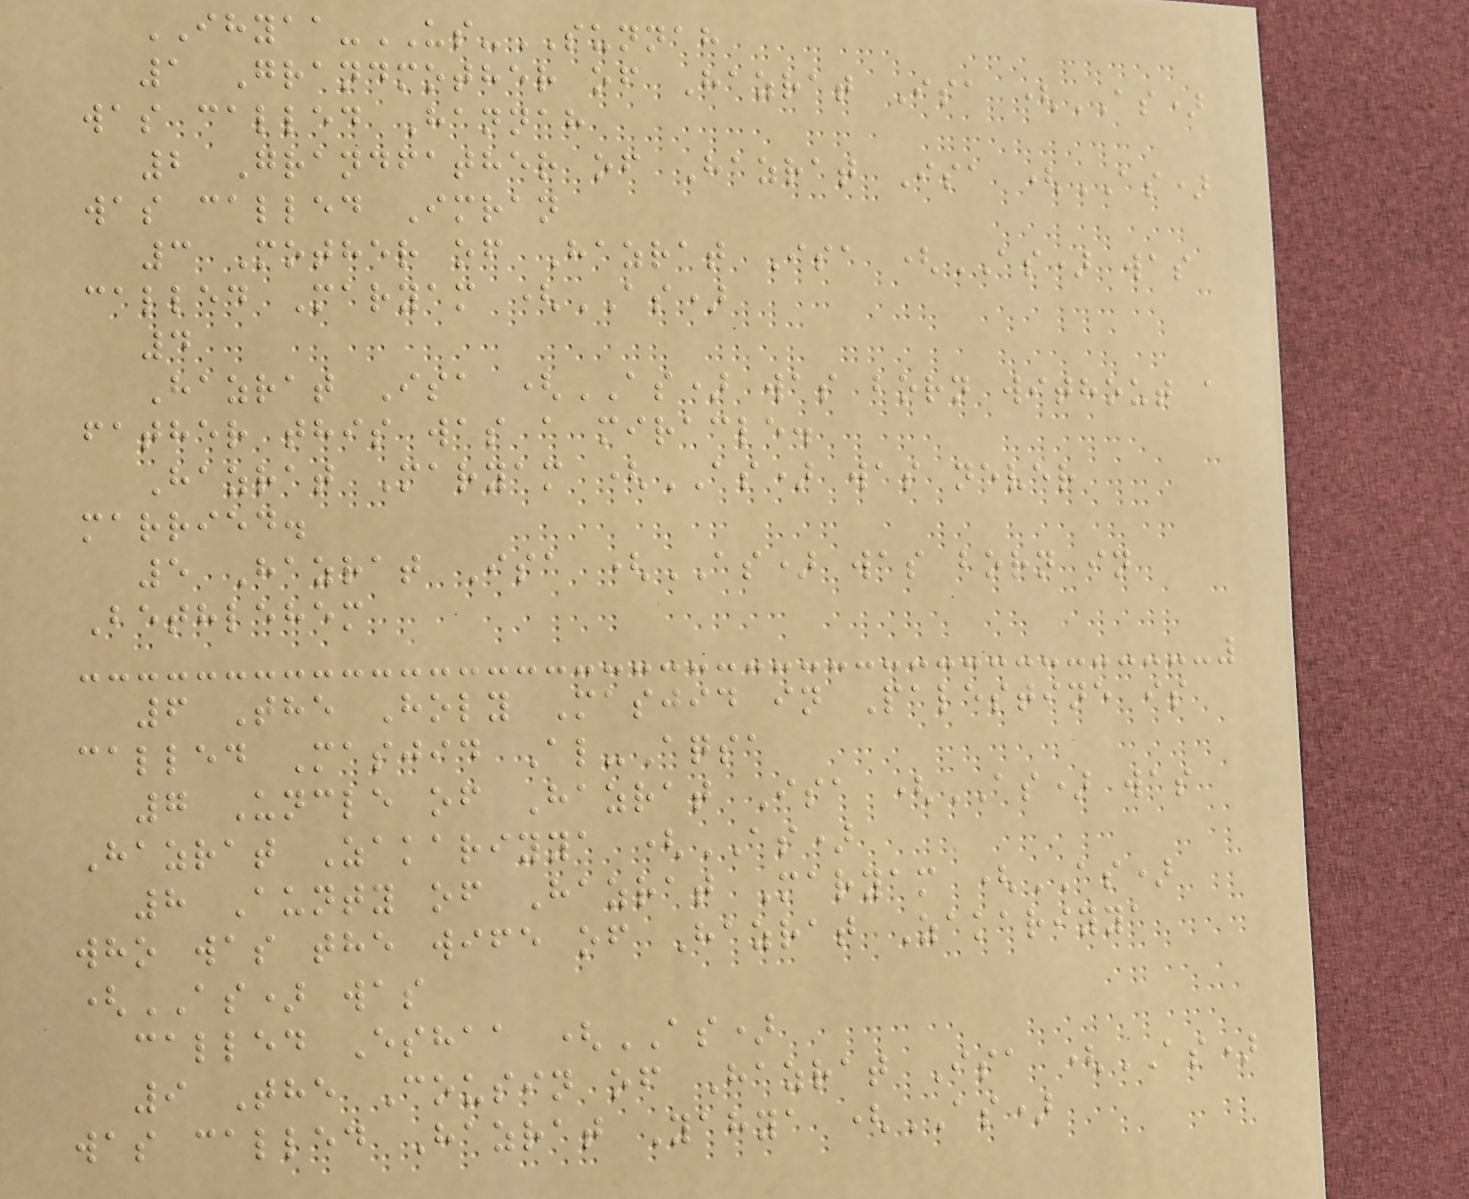IHYAA-US-SUNNAH
1 Grandmother of Hazrat Isa (AS)
was called Hannah
2 Grandfather of Hazrat Isa (AS)
was called Imran
3 Mother of Hazrat Isa (AS) was
called Maryam (AS)
4
Hazrat Isa (AS) was born without a
father this was a miracle.
Hazrat Maryam (AS) was never
married.
5 Hazrat Isa (AS) was born in
Bethlehem
6 The Holy Masjid in Palestine is
called Masjid Al-Aqsa
7 Uncle of Hazrat Isa (AS) was
Hazrat Zakariyya (AS)
8 Aunty of Hazrat Maryam (AS)
who was the wife of Hazrat Zakariyya
(AS) was
called Eshaa (AS)
9 The Cousin of Hazrat Isa (AS)
was called Hazrat Yahya (AS)
